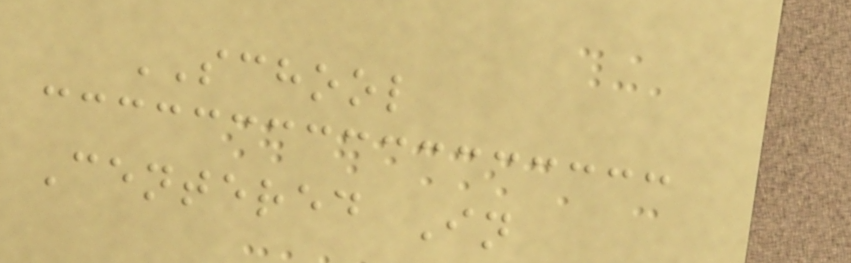SCHOOL
Centered In
